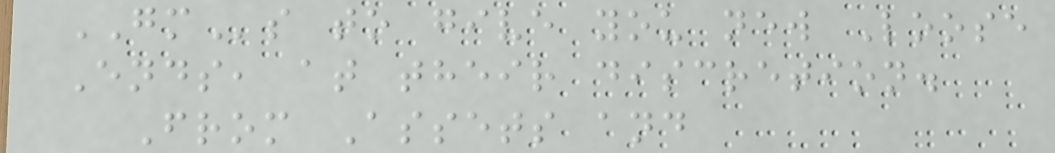GMs to give you new Loose
Ends, at their discretion.
From Assets and
